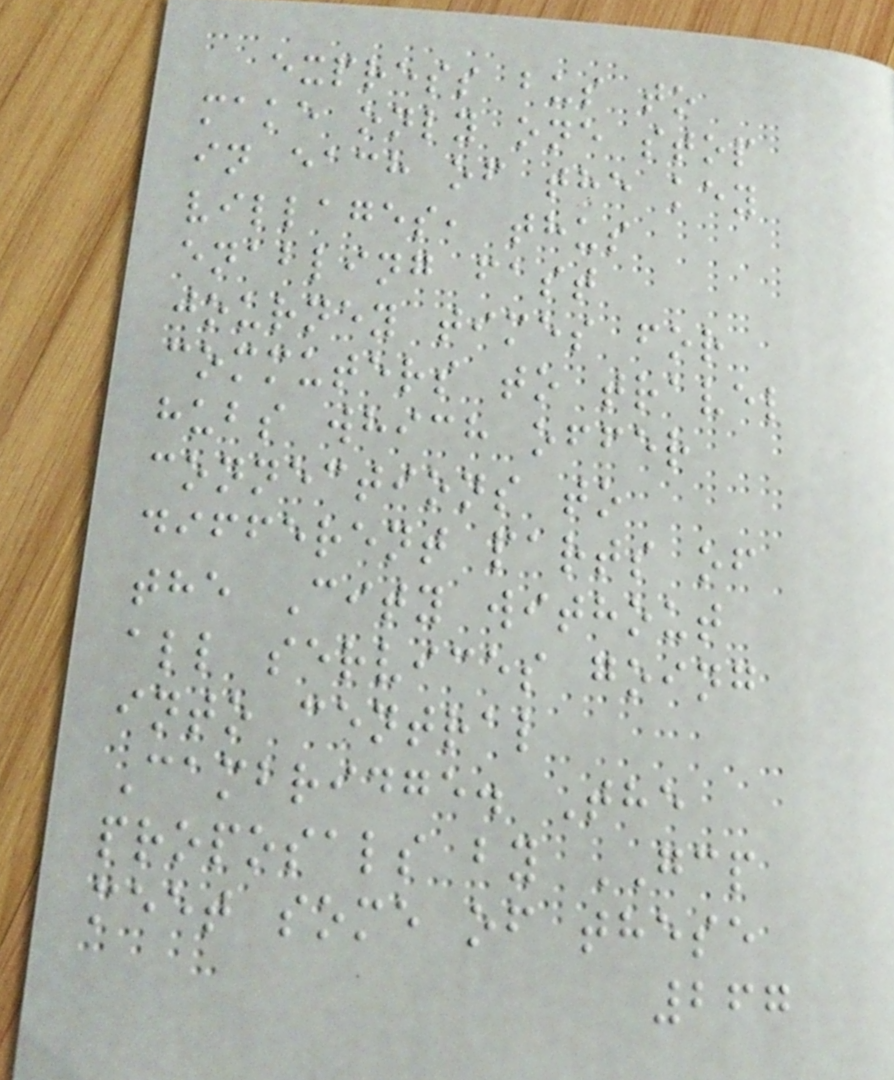express bus to
make only one stop
in each of the key
villages, thus
enabling fast
journey times for
commuters to travel
hubs which offer
connections to
different parts of
the City without
all services going
into central
Cambridge. The
proposals by GCP
meet some of these
267
